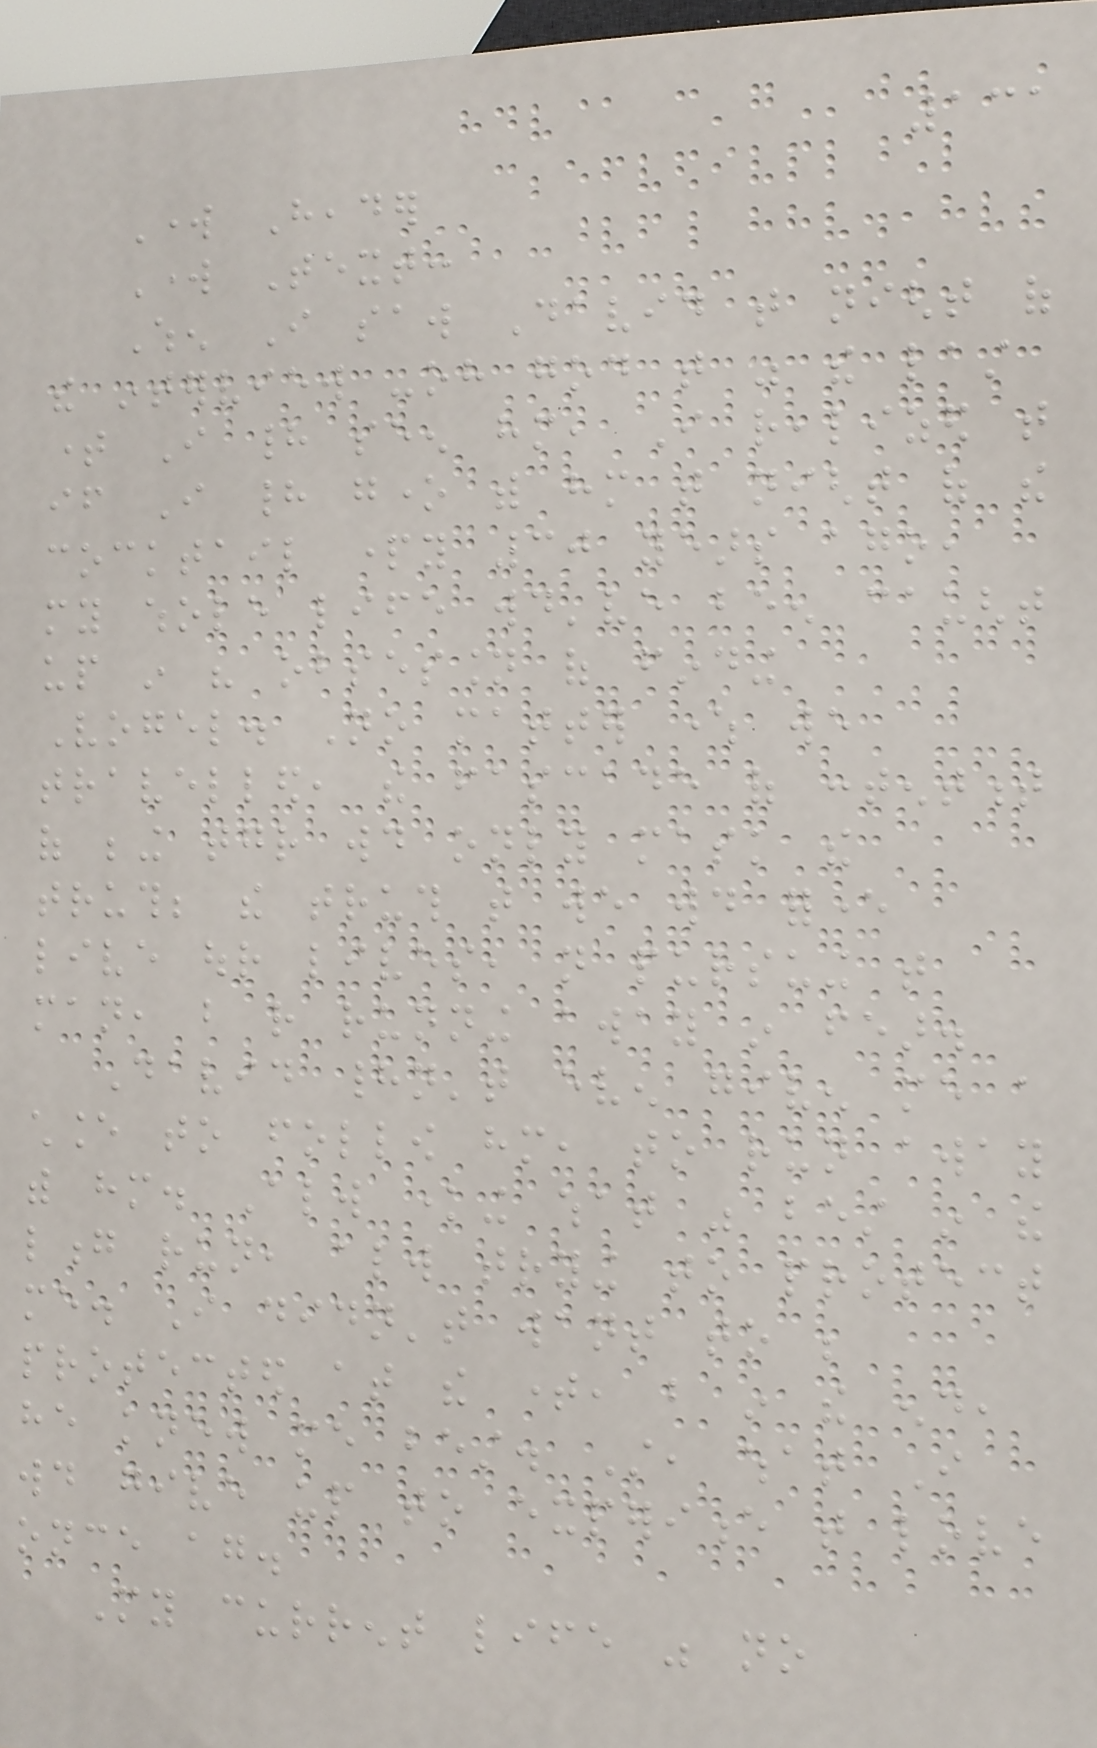131
Work Header
Work Text:
When I saw David that night of
the interview -oh god that was the last
time I had seen him, I realized that
if I had gone with him that night of the
cocktail party 30 years ago,
my whole life would've been caught
up in his obsession of finding
Vogel. No matter where we
travelled, the fascade of contentment
of being together would only mask the
truth; the truth that we would forever
live our lives, not pursuing that
man, but rather running away in fear.
David hadn't even given me a
chance to follow him, to run away
with him. Always knowing what was best in the
long run, always trying to protect
me. I didn't want to be
protected at the time, but in the end,
he knew me best. Still, what I
would give up to experience that love
once again.
My current life was no
